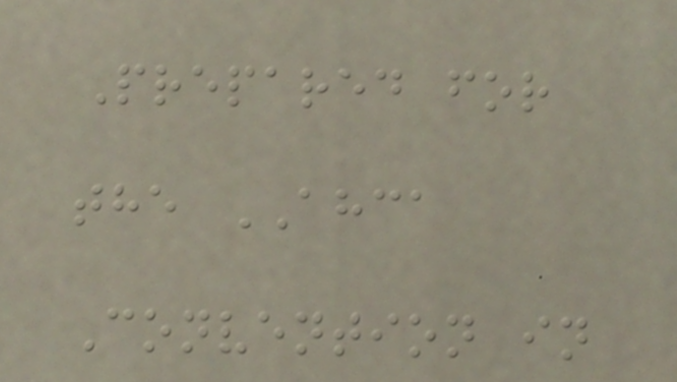Prepared for
the AHCA
Convention in
